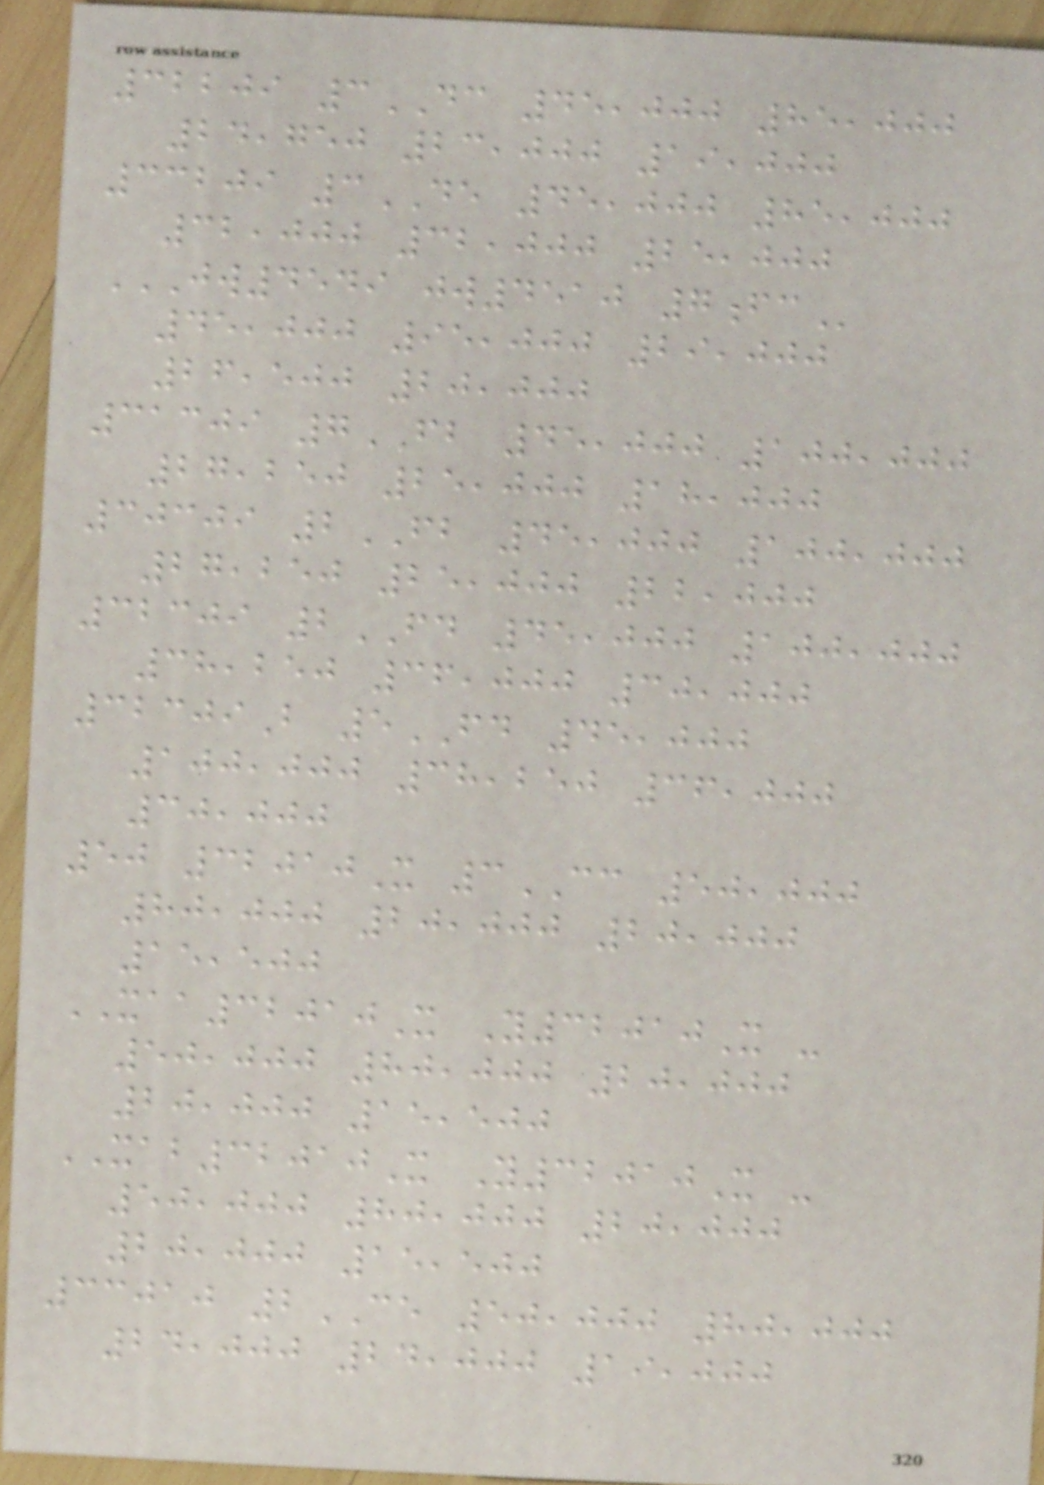32209 3DC 45,000 85,000
24,750 23,000 19,000
33209 3DE 45,000 85,000
32,000 32,000 25,000
JW4549 JW4510 7FC
45,000 95,000 29,000
26,500 20,000
31309 7FB 45,000 100,000
27,250 25,000 18,000
30309 2FB 45,000 100,000
27,250 25,000 22,000
32309 2FD 45,000 100,000
38,250 36,000 30,000
32309B 5FD 45,000
100,000 38,250 36,000
30,000
50 32010X 3CC 50,000
80,000 20,000 20,000
15,500
XAA32010X Y32010X -
50,000 80,000 20,000
20,000 15,500
XAB32010X Y32010X -
50,000 80,000 20,000
20,000 15,500
33010 2CE 50,000 80,000
24,000 24,000 19,000
